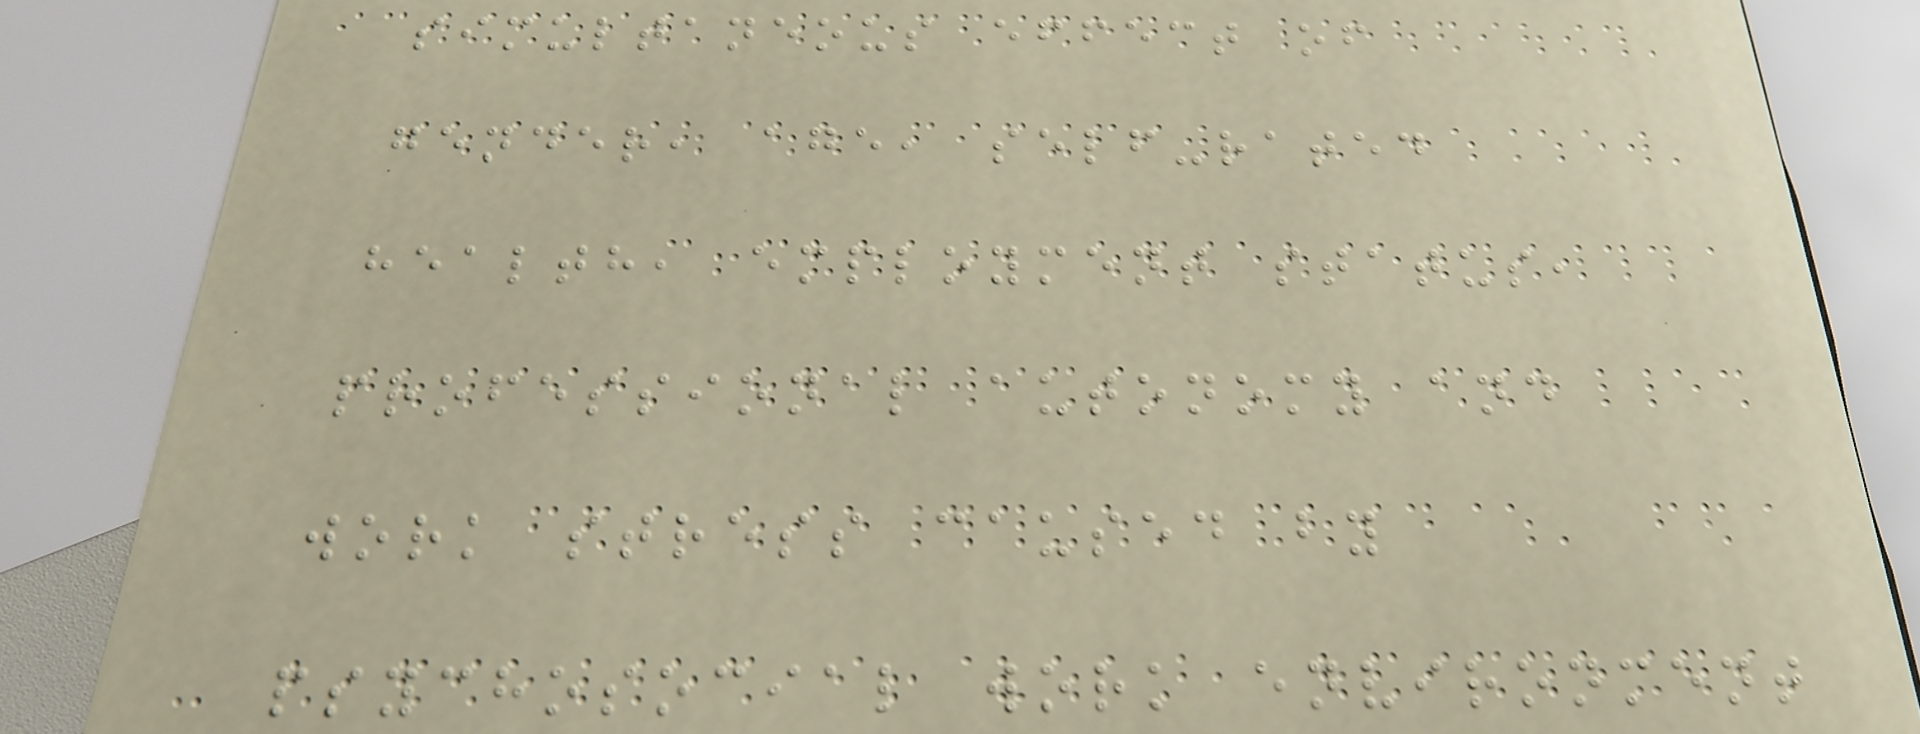simultaneous effect of
gender, age, self-rated
health, employment status,
professional autonomy and
work stress caused by
psychosocial work environment
